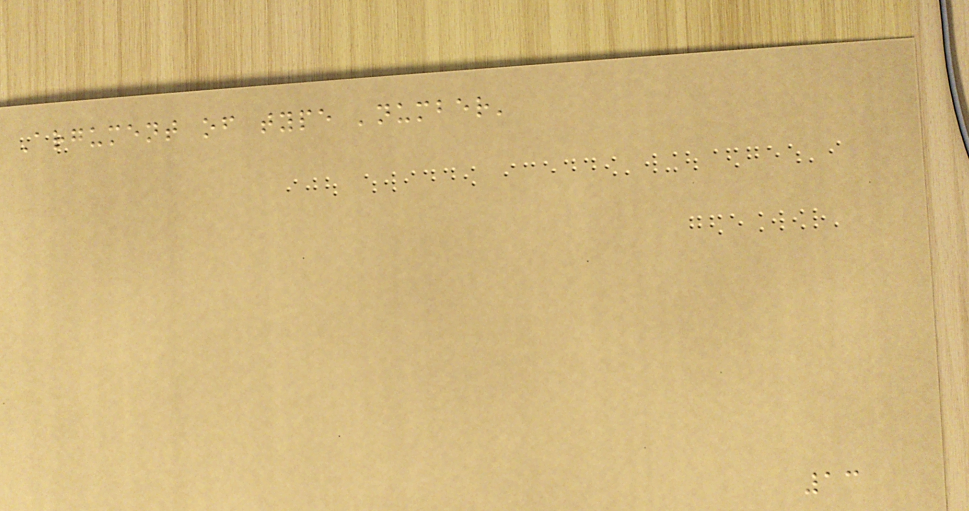Argument of type 'number'
13
